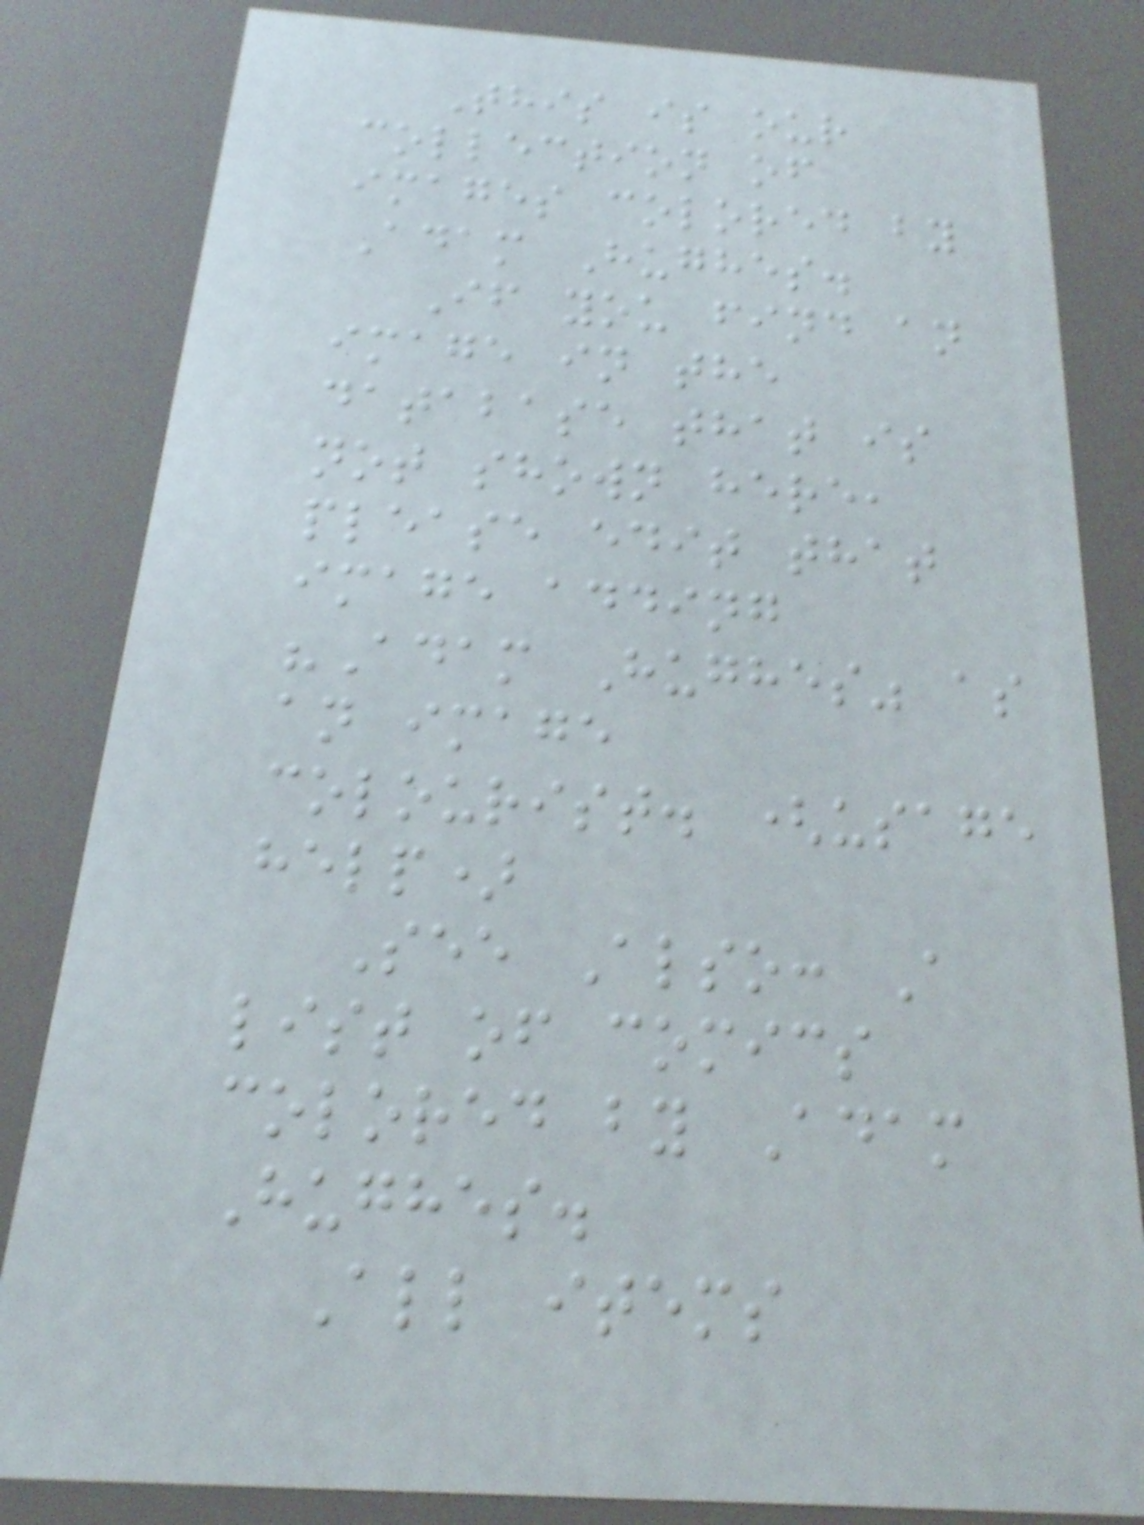This is our
collection of
images colored by
Adam Hughes.
If you find an
image in the
database that is
not shown here,
please edit that
image adding
"Adam Hughes" as
an image
colourist. (usage
help)
See Also: A
list of comics
colored by Adam
Hughes.
All items
